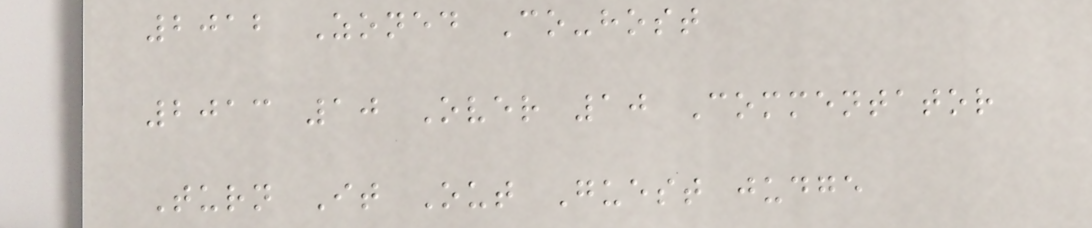2012 Zoned Co-host
2013 10 Over 10 Commentator
Turn It Out Guest judge
